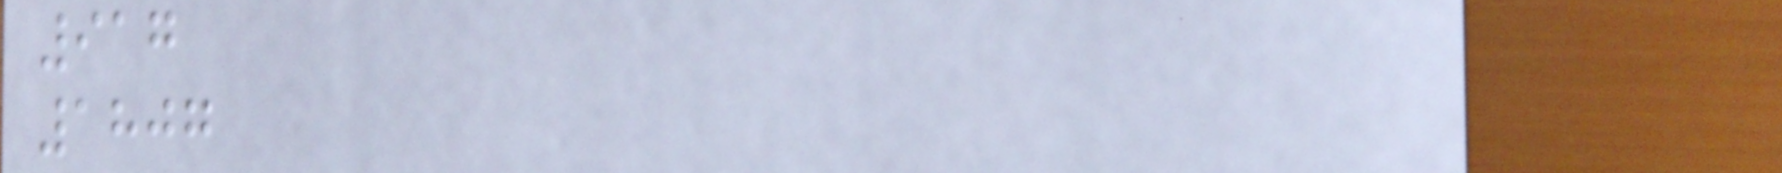917
1807
